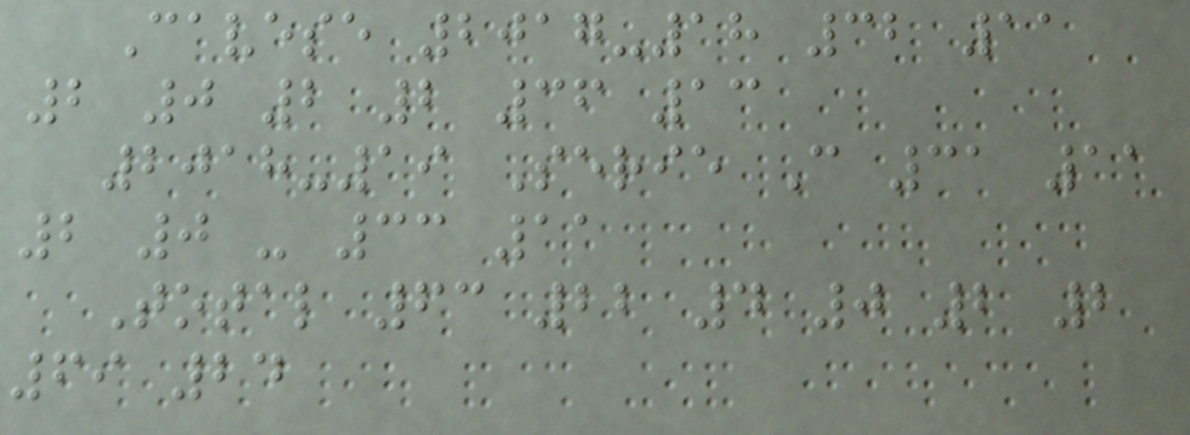Cavese 2017-18 32 11
2 0 2 2 36 13
2018-19 Serie C 31 11
2 0 - 33 11
Total 63 22 4 0 2 2
69 24
